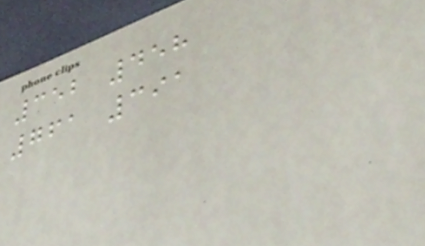352 458
761 391
